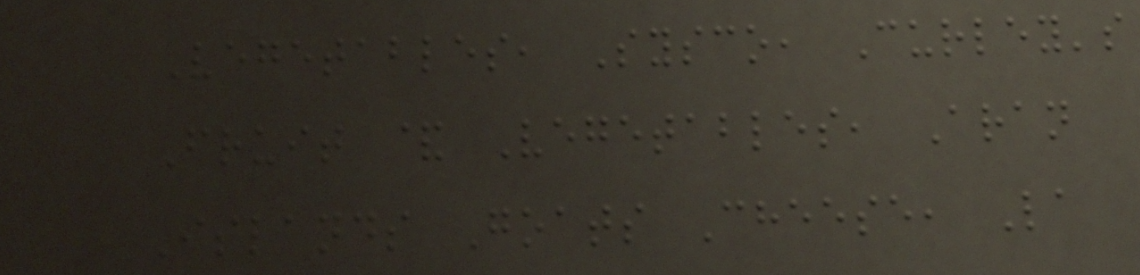Vegetables, Sysco, Curley's
Fruit & Vegetables, Aran
Islands Goats Cheese, La
